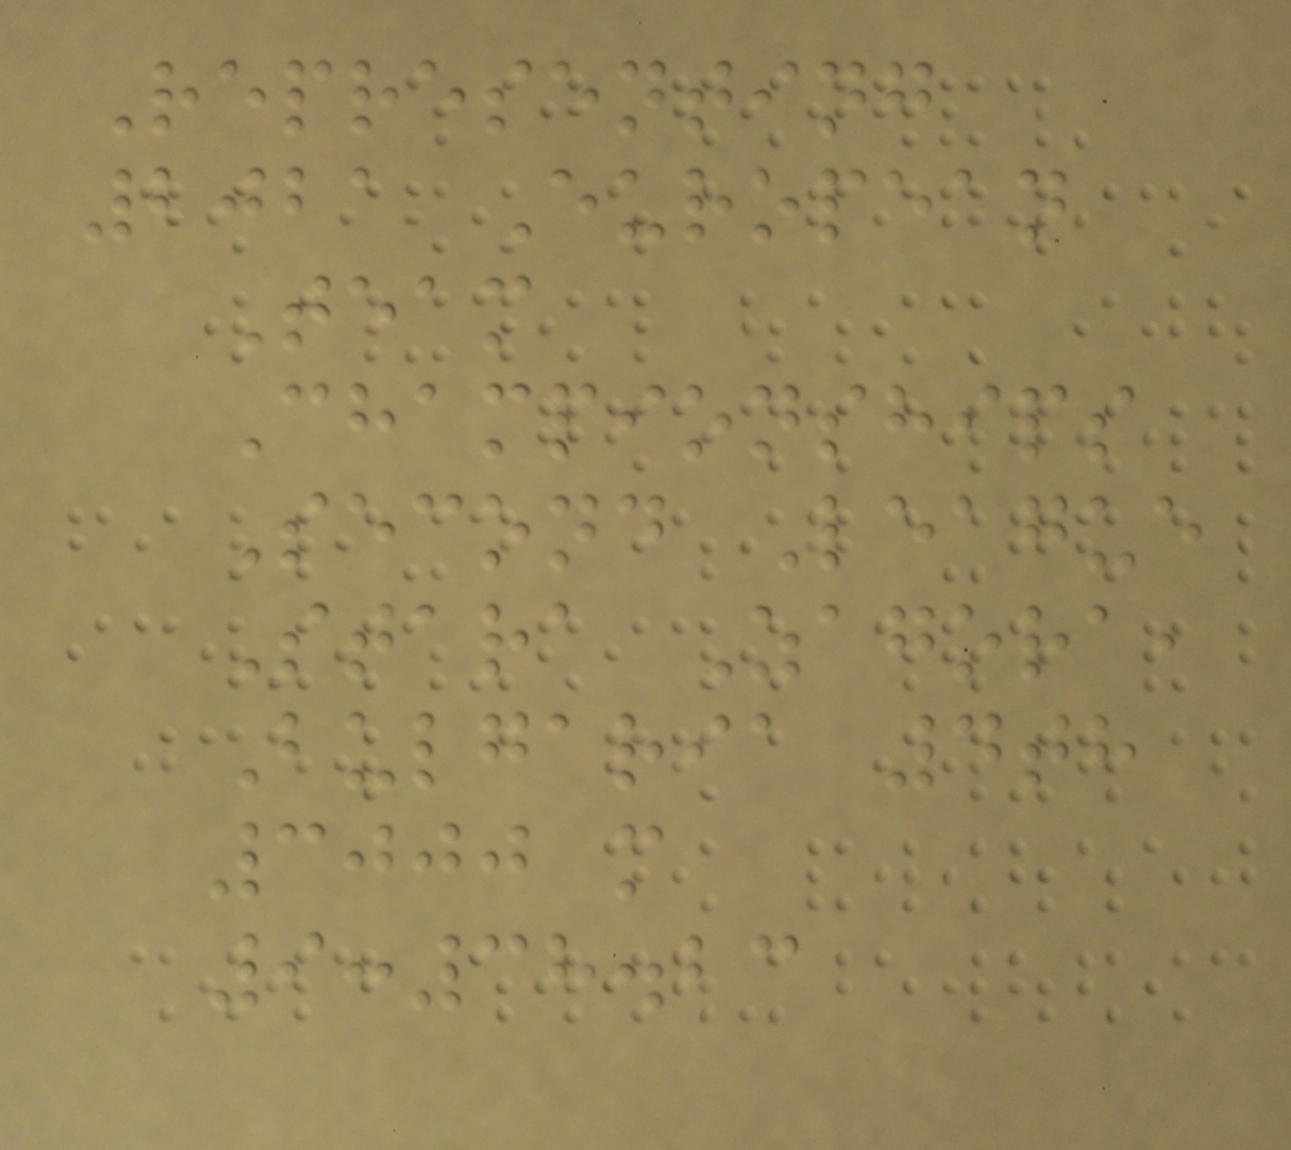Representing
2021 European
Team
Championships
Second League
Stara Zagora,
Bulgaria 4th
3000 m
9:38.23
